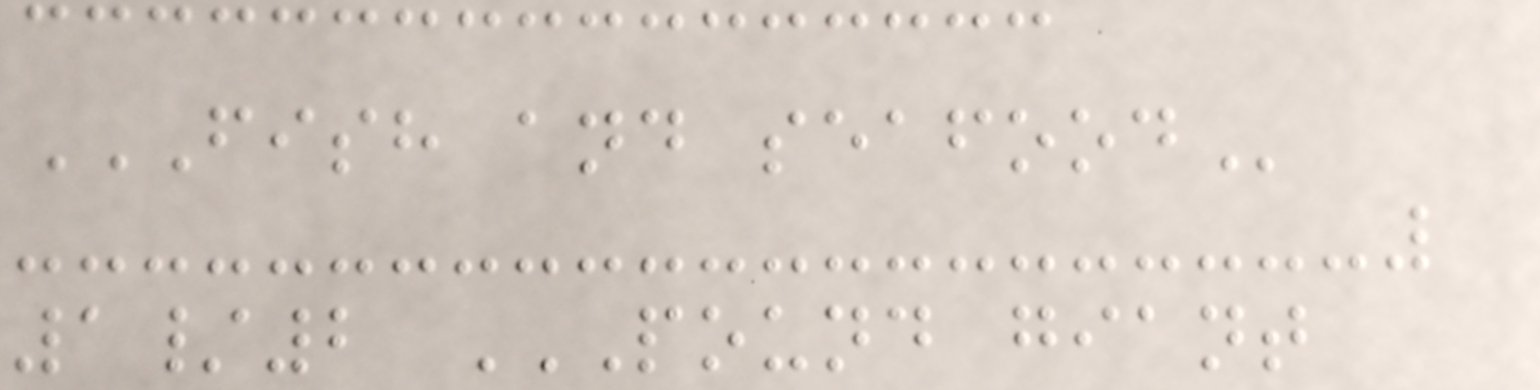FISH AND SEAFOOD
1/2 POUND GIANT
